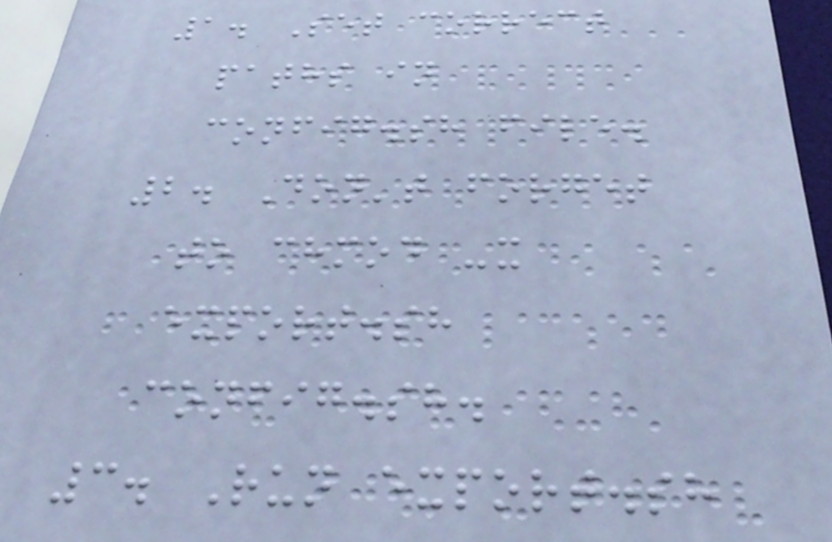1. Set correct
paths in
config.sh file.
2. Don't forget
to chmod -x
export.sh
config.sh.
3. Run export.sh
